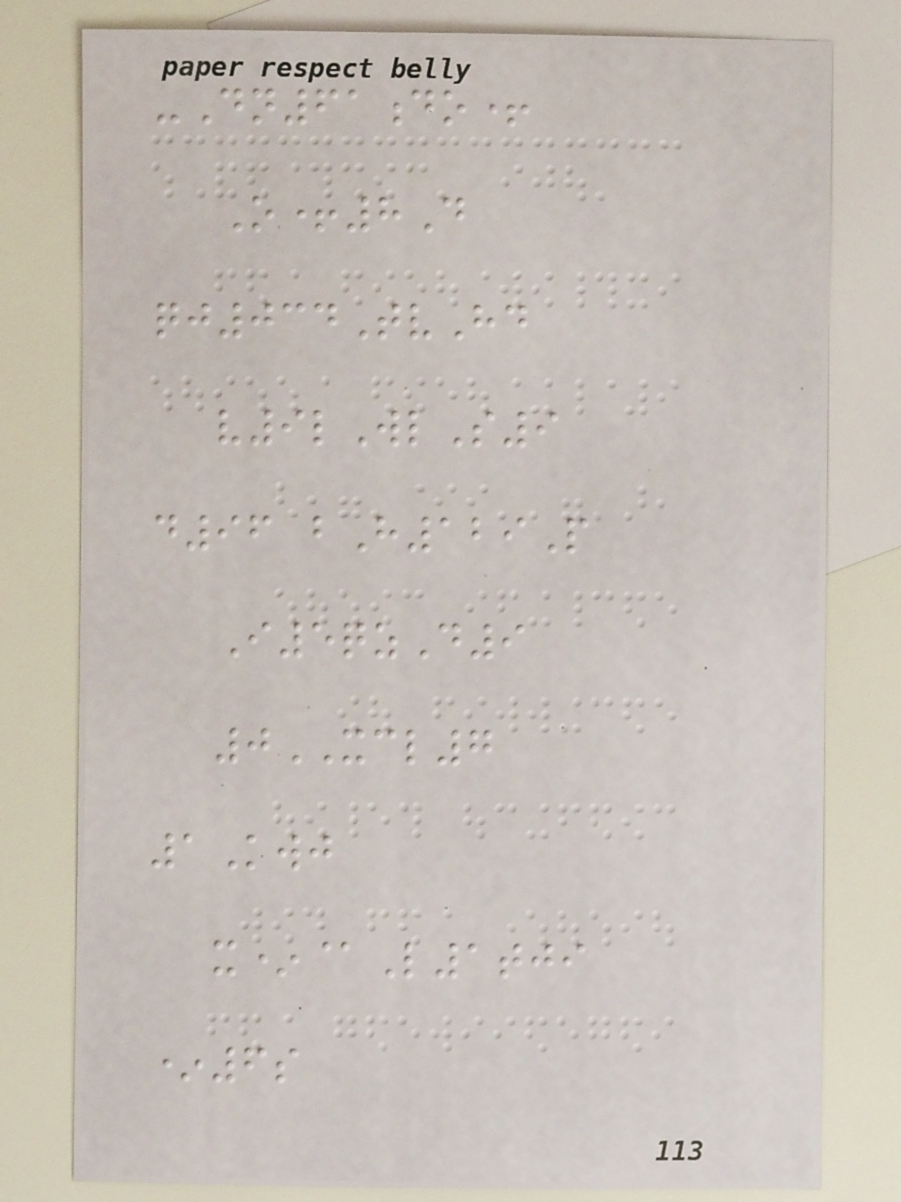-Dn61do+
O+8D
qj034TvHd
v9lWlS9
d96 bH129P
I5qzD9
0XCL7
1Kwj
x*@L1tji
*6s
